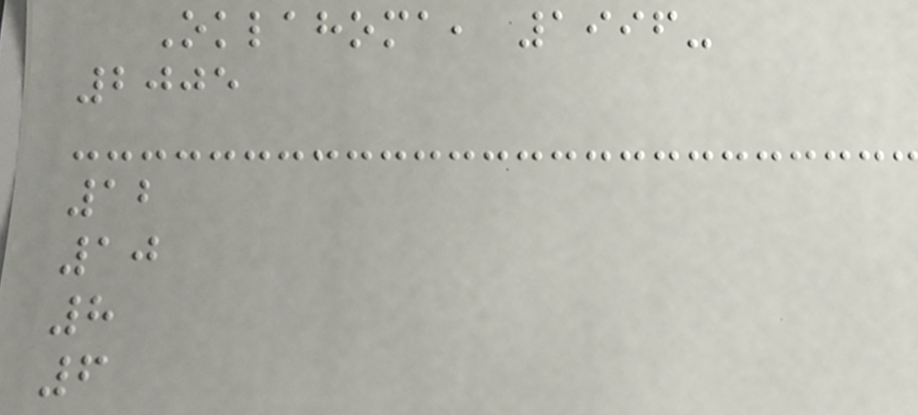Oklahoma, 1996-
2005
12
10
8
6
